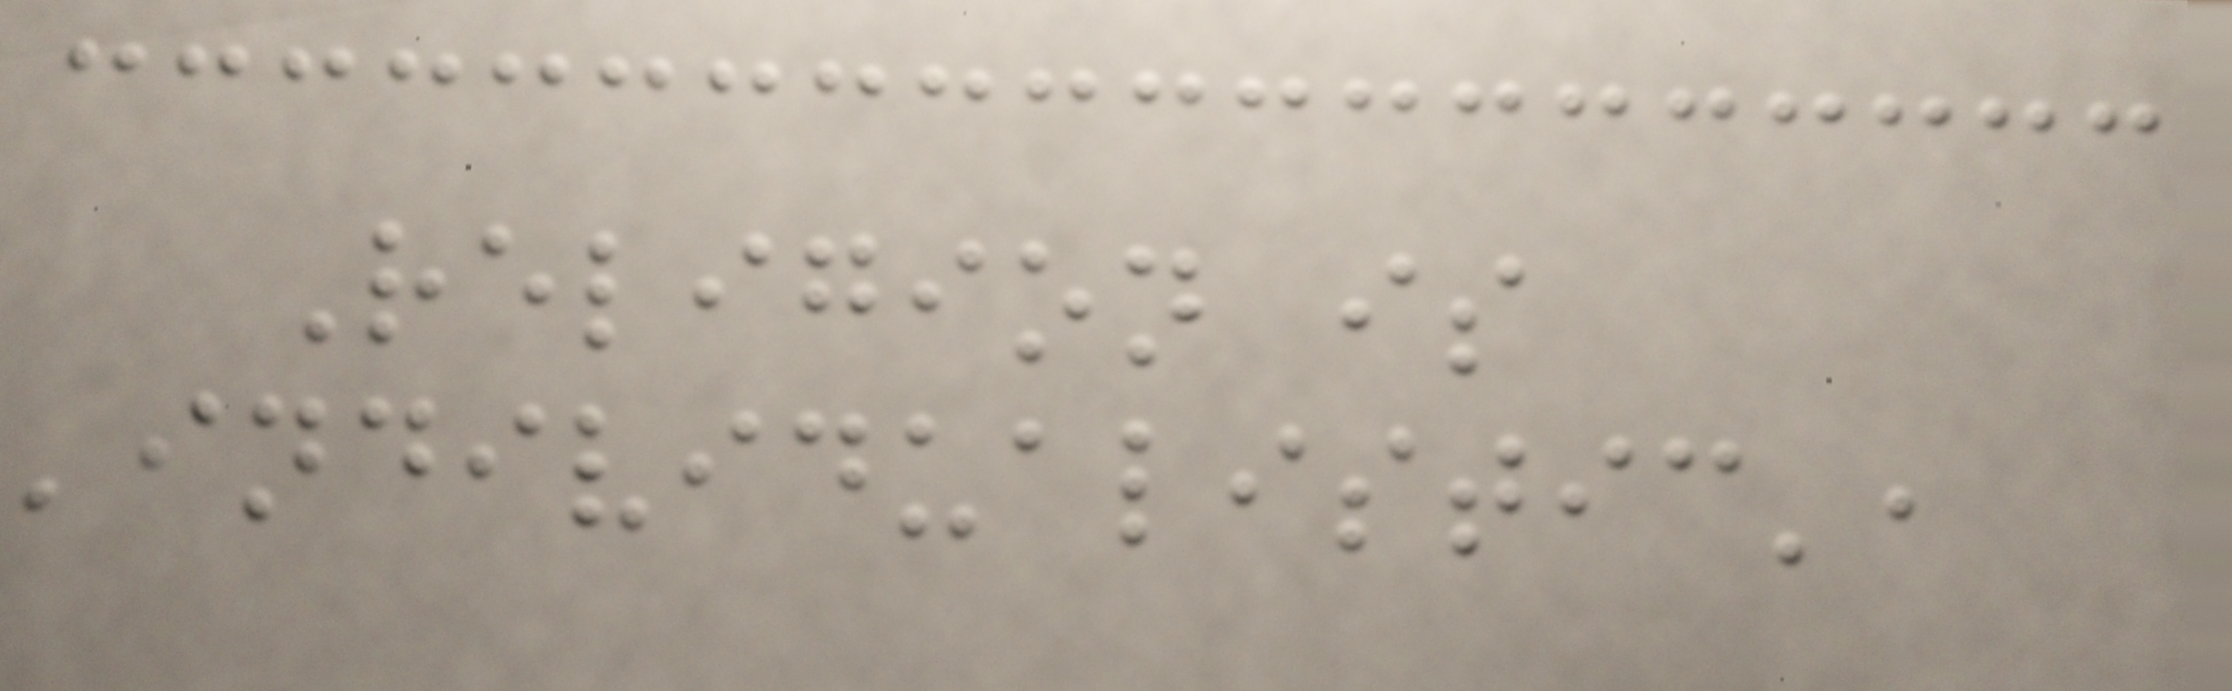Religion is
'individualistic',
